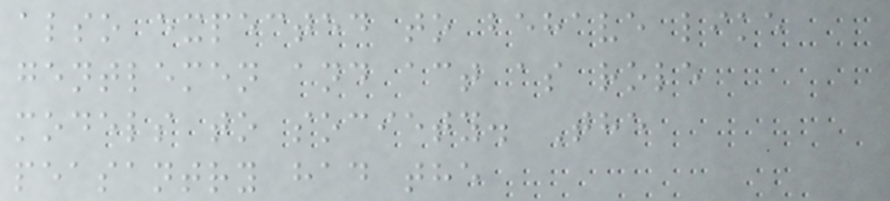also expected to behave like
gentlemen and act as role
models to society. The
peasantry had the
